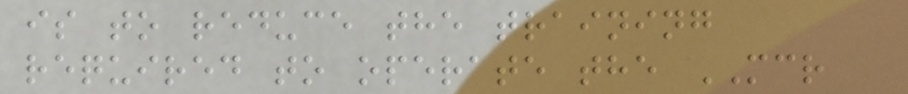is to reduce the training
required to operate the MCR
